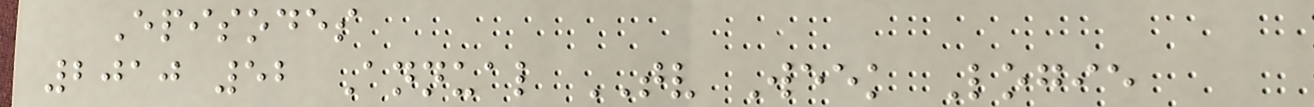Episodes
2010 52 Annual TV Week Logie
